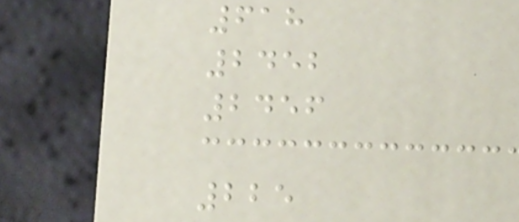618
2452
2456
225
